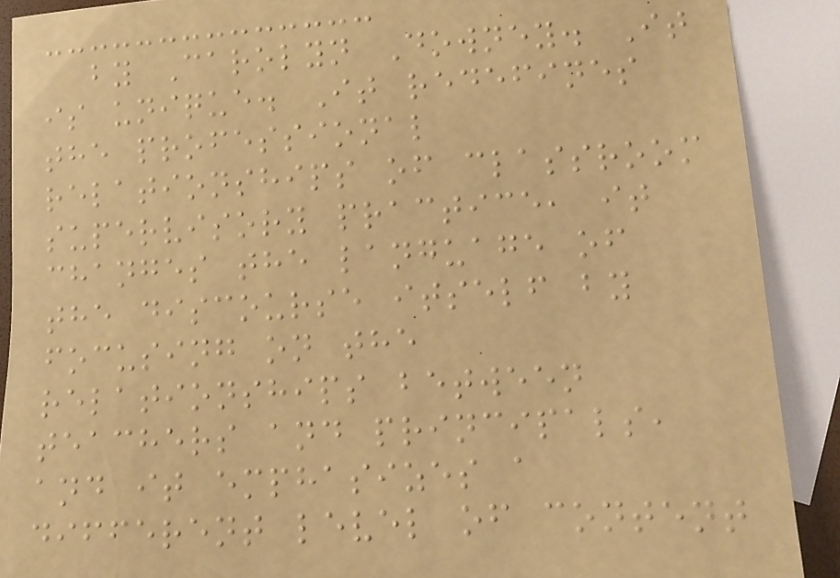by Carolyn Downey. It
is unique. It redefines
the professional
relationships of classroom
supervisory practice, it
changes the language of
the discourse itself by
focusing on the
relationships between
teachers and principals,
and it emphasizes a
different level of content
